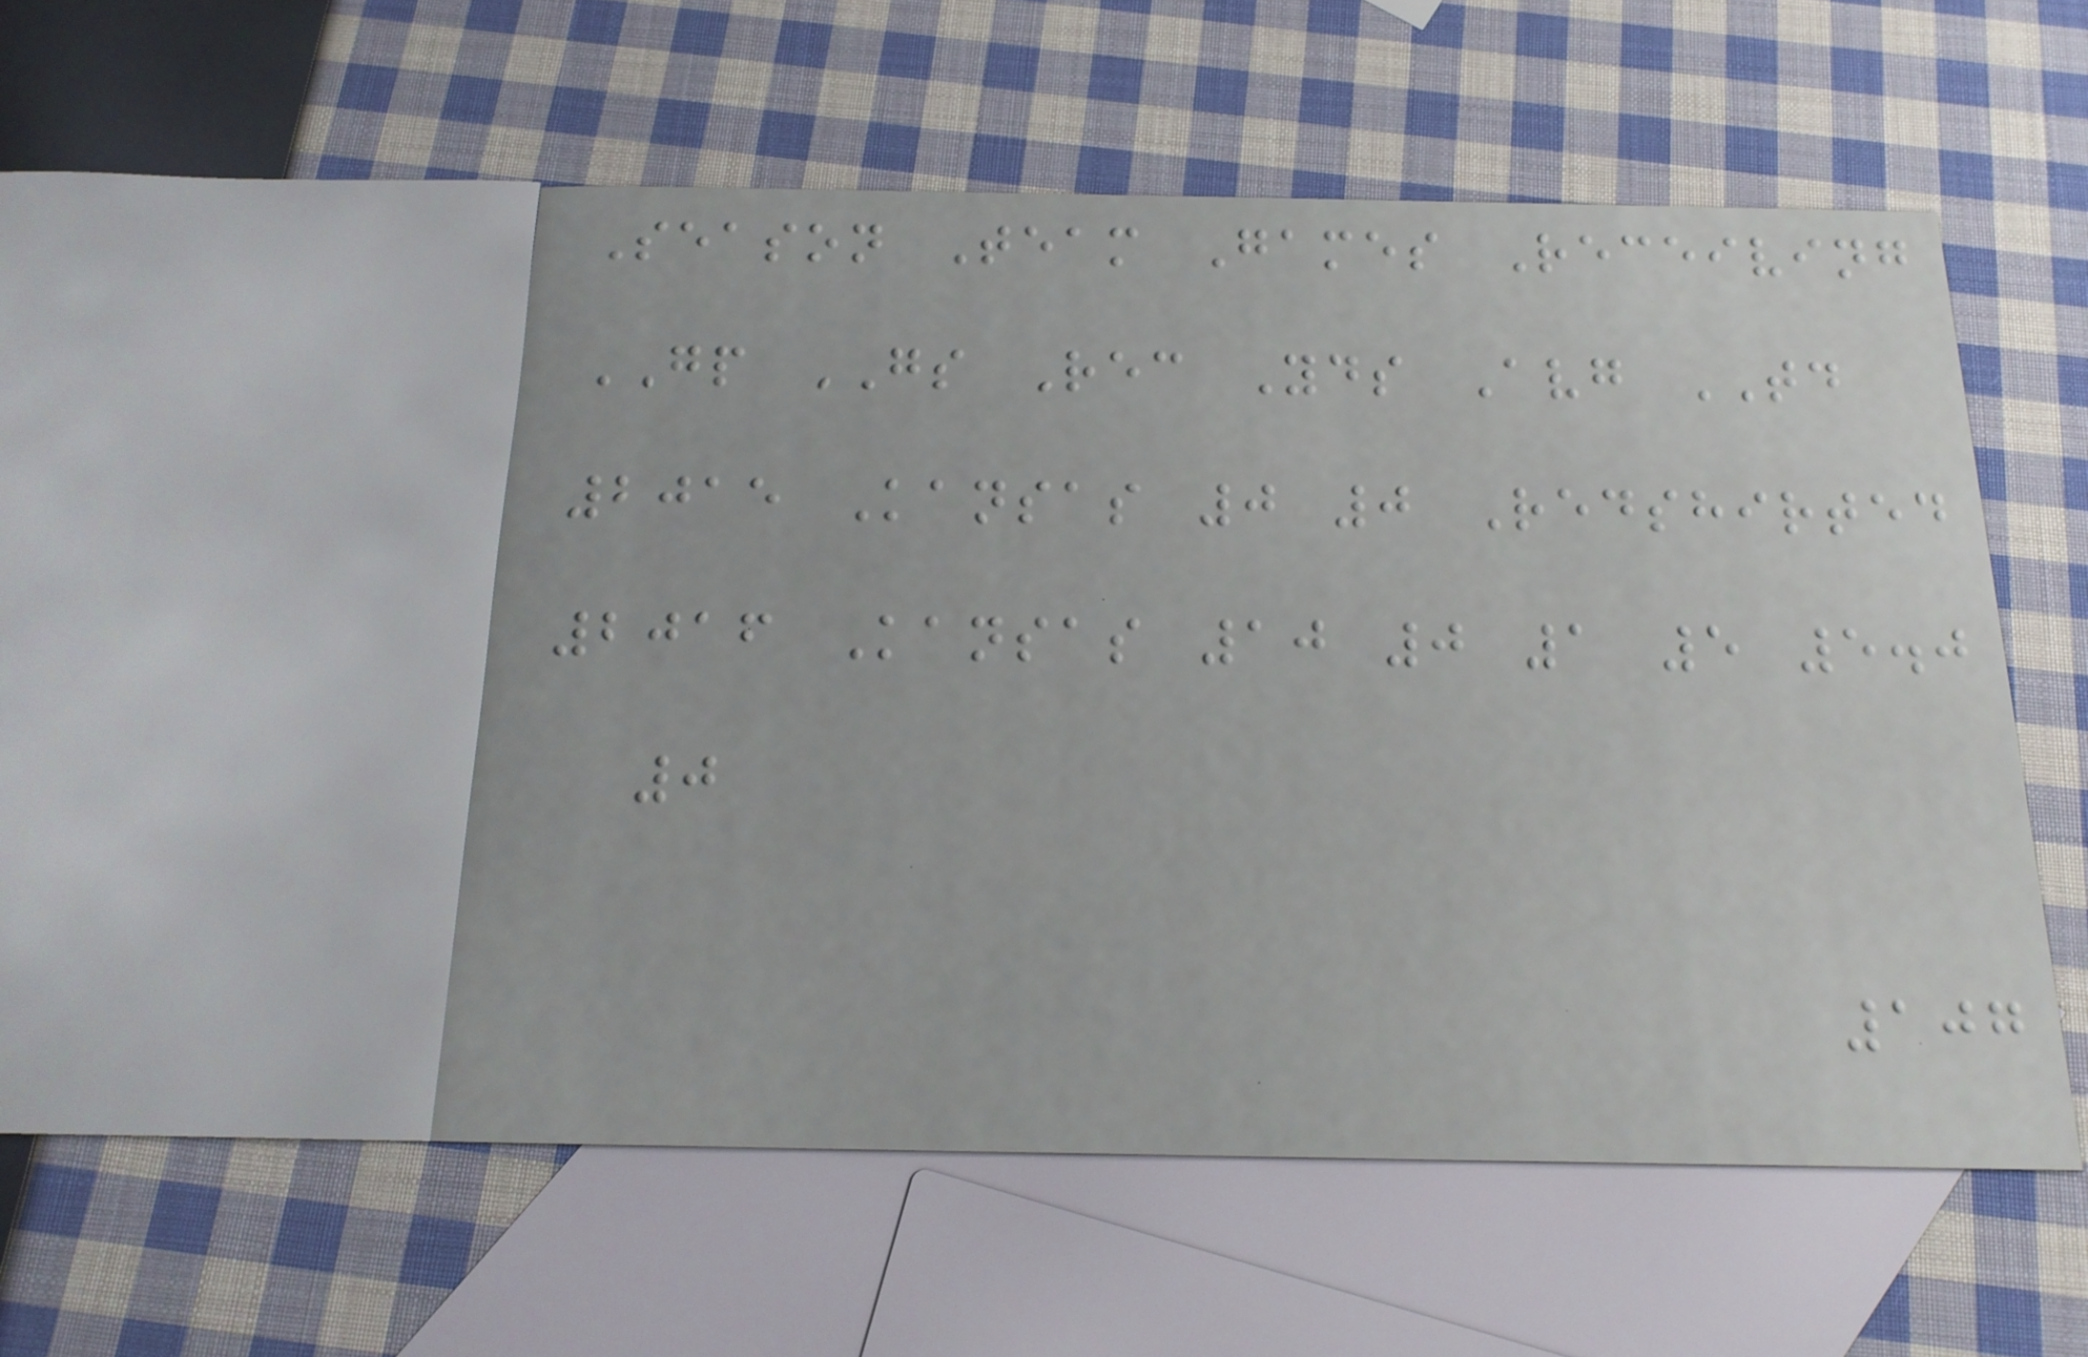Season Team Games Receiving
GP GS Rec Yds Avg TD
2015 Kansas 0 0 Redshirted
2016 Kansas 10 0 1 5 5.0
0
107
